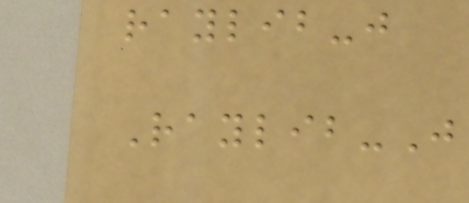raylib-j
Raylib-J
